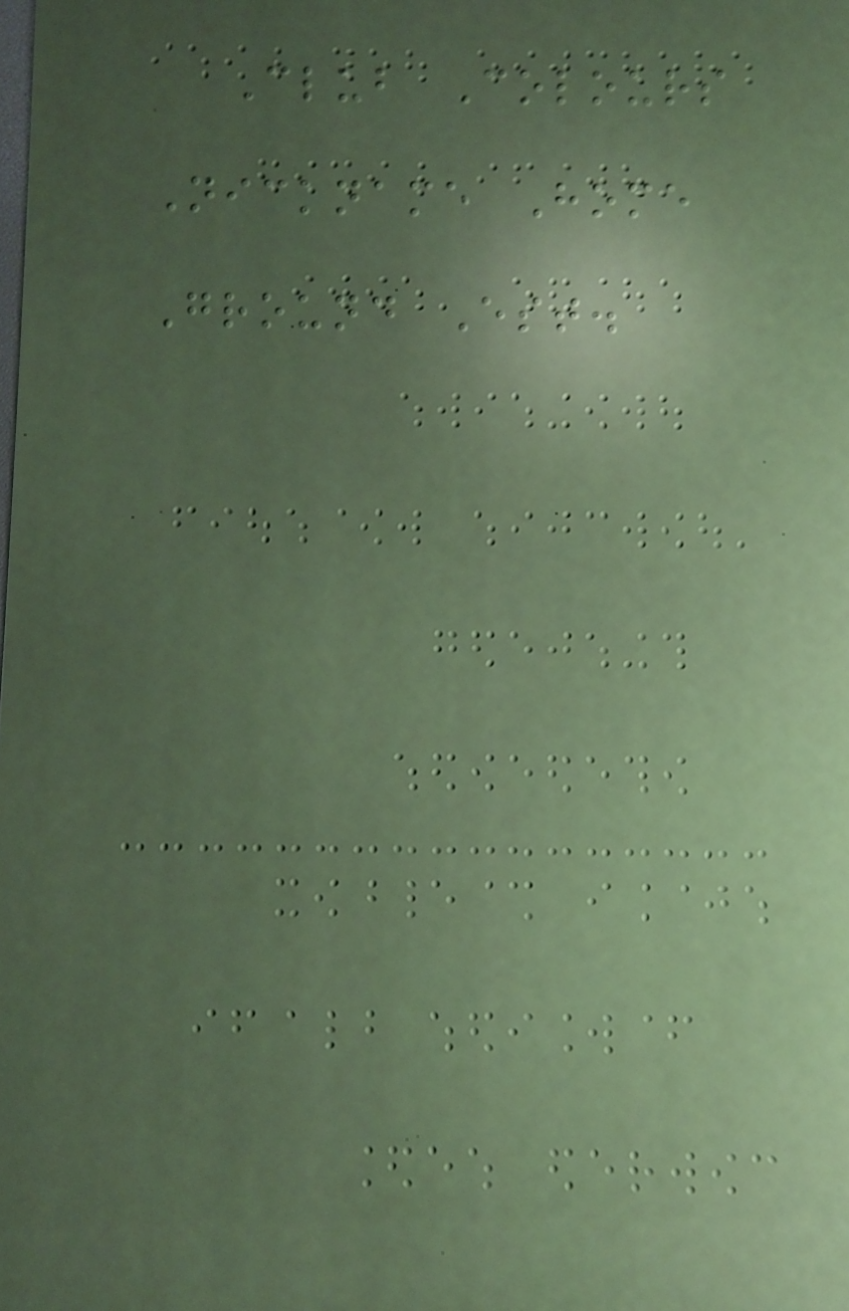Club Colours
Nickname Home
Ground Est.
